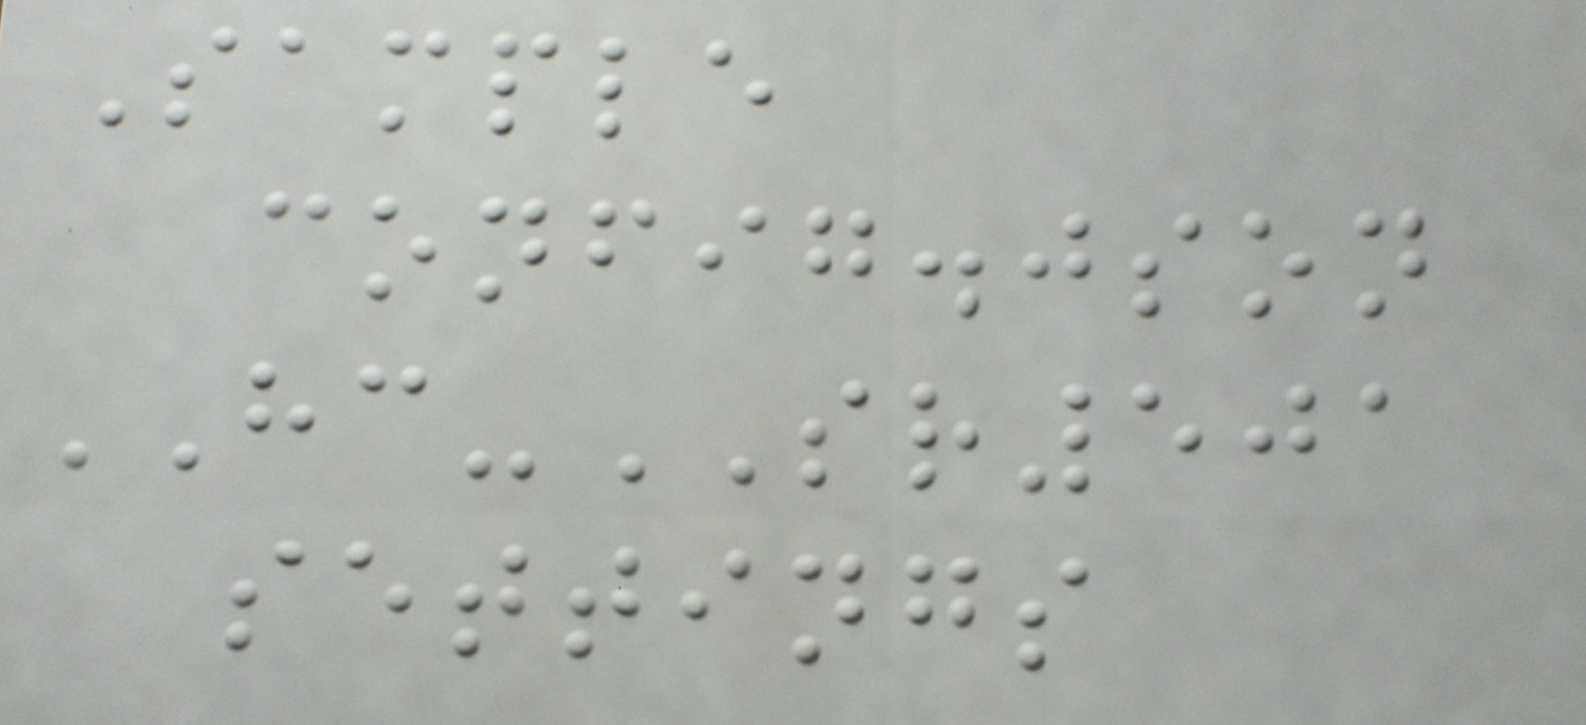Sample
config.json
HC-SR501
settings
